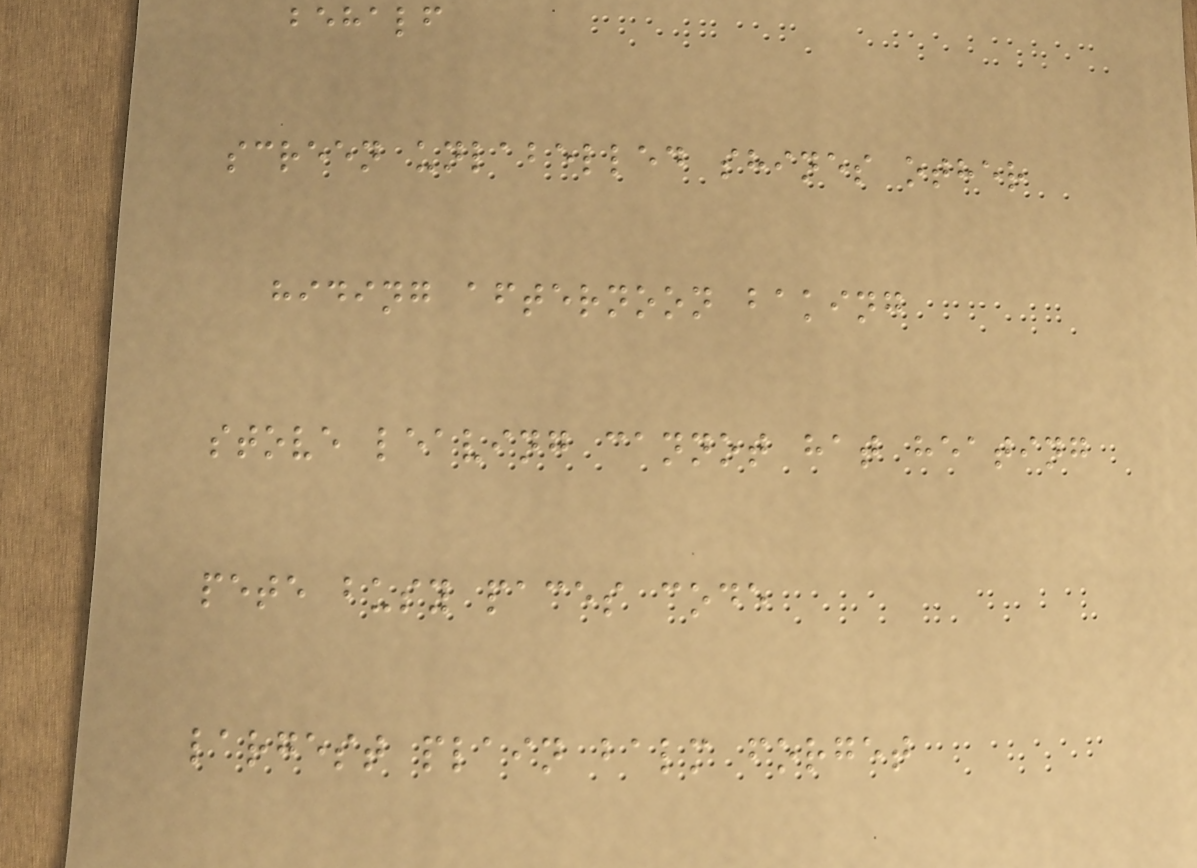behalf
screen unlabelled shines other
hiding afternoon baking
stove leaving cannot hat heating
pete busy paces code
largest plain balm forget
